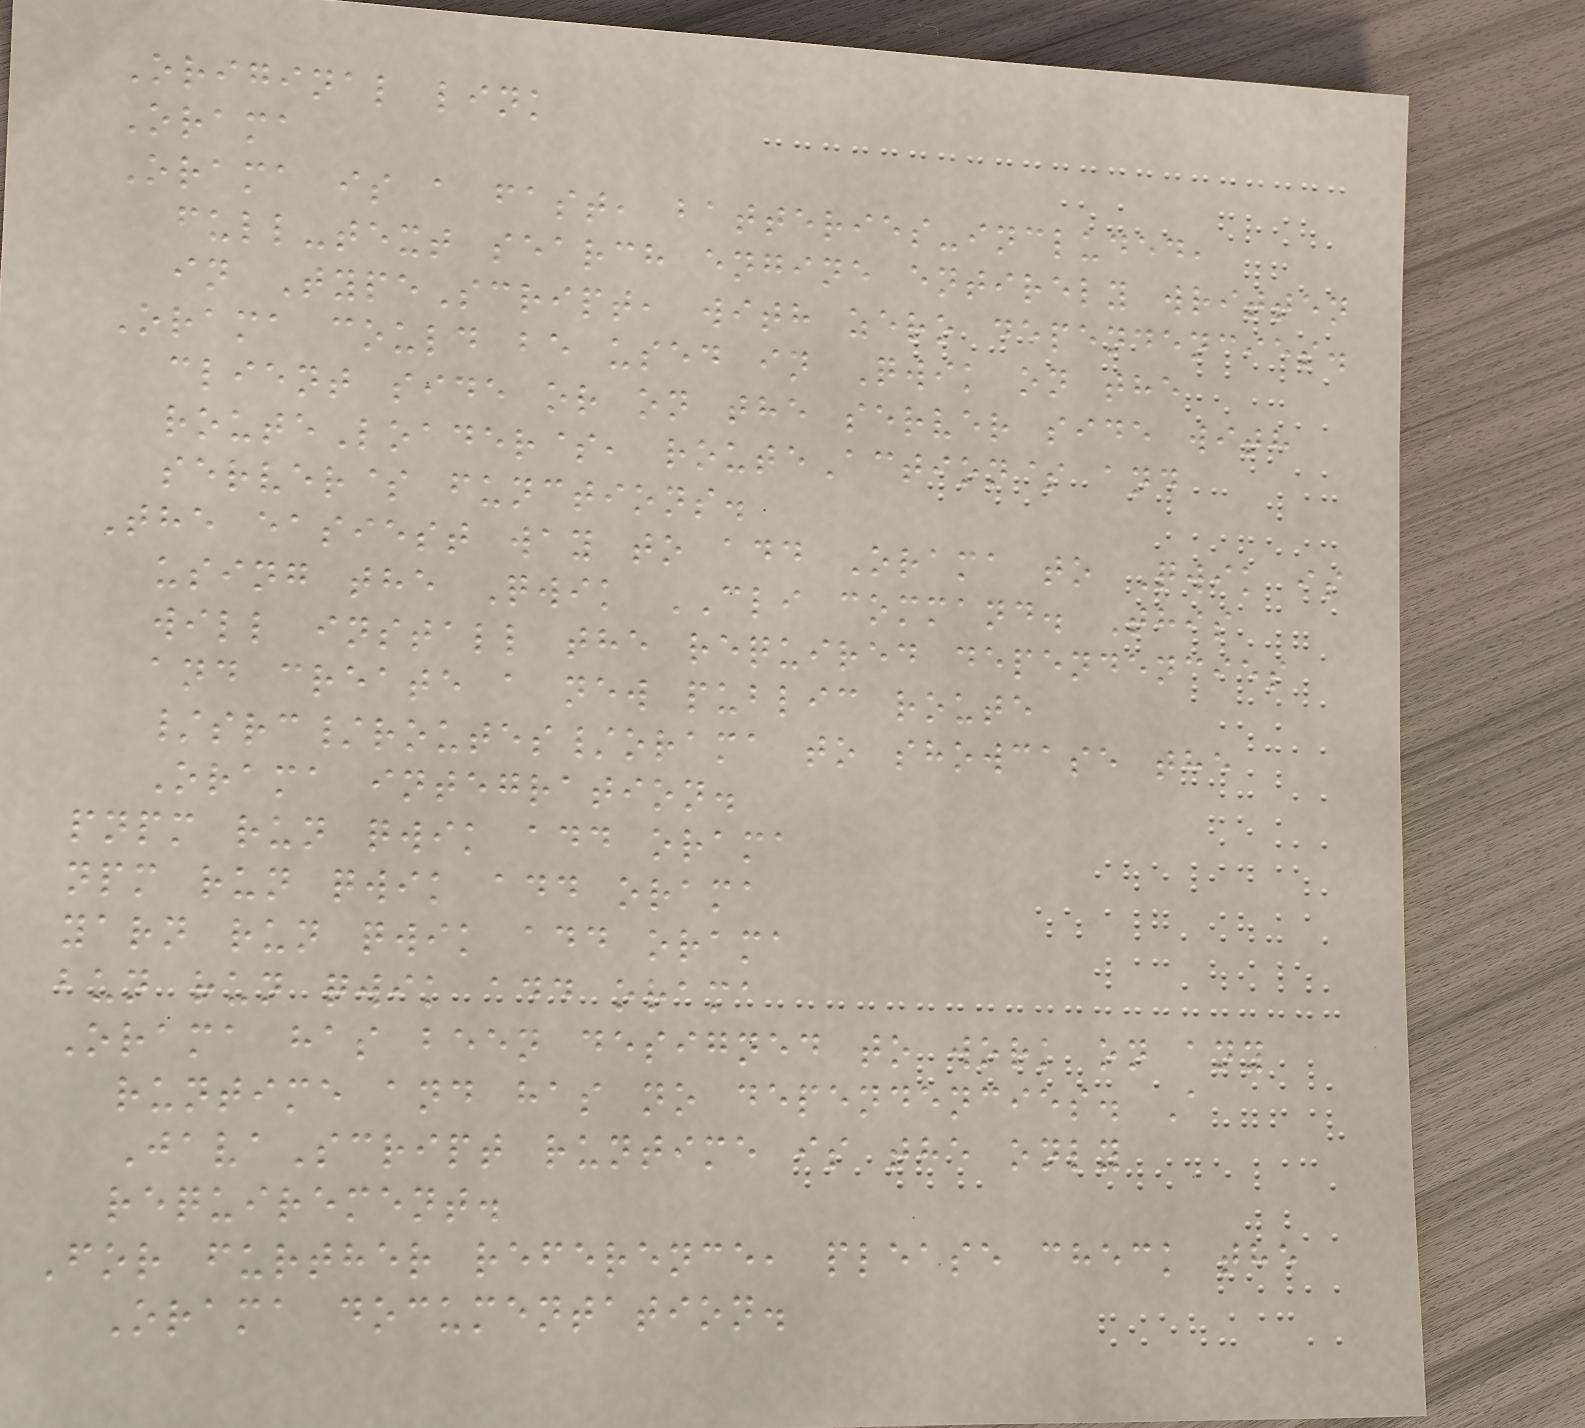Original link
Orama
Orama is a fast, batteries-included,
full-text search engine entirely written
in TypeScript, with zero dependencies.
Orama could be used in Qwik on the
client side or on the server side with
routeLoader$, routeAction$ and
server$ functions.
The easiest way to add Orama to Qwik is
using the Qwik CLI command. This
will install the required dependencies
and create a new public route
/src/routes/orama to showcase the
Orama integration.
pnpm run qwik add orama
npm run qwik add orama
yarn run qwik add orama
bun run qwik add orama
Orama has been designed to work on any
runtime and has no dependencies. A
JavaScript runtime is the only
requirement.
For further reference, please check the
Orama documentation.
